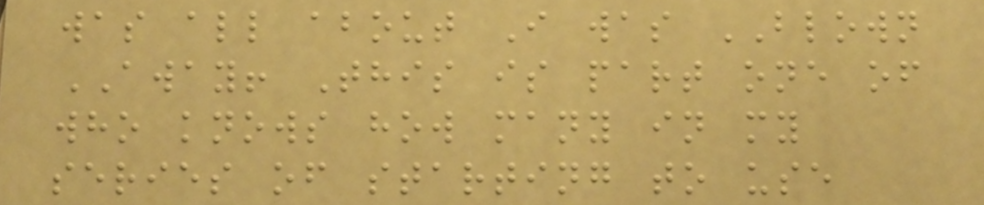was all about I was BLOWN
AWAY! This is part one of
who knows how many in my
series of starting to use
